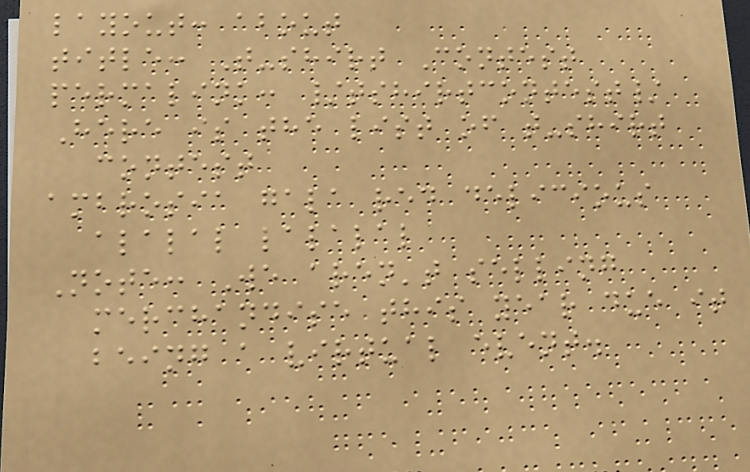layout: about
title: T-shirt Contest
permalink: /tshirtcontest/
Here is the list of t-shirt
contest
ambrosia gala red delicious
alalal lalalal
Note: We aren't selling
merchandise this year due it
being a virtual event.
